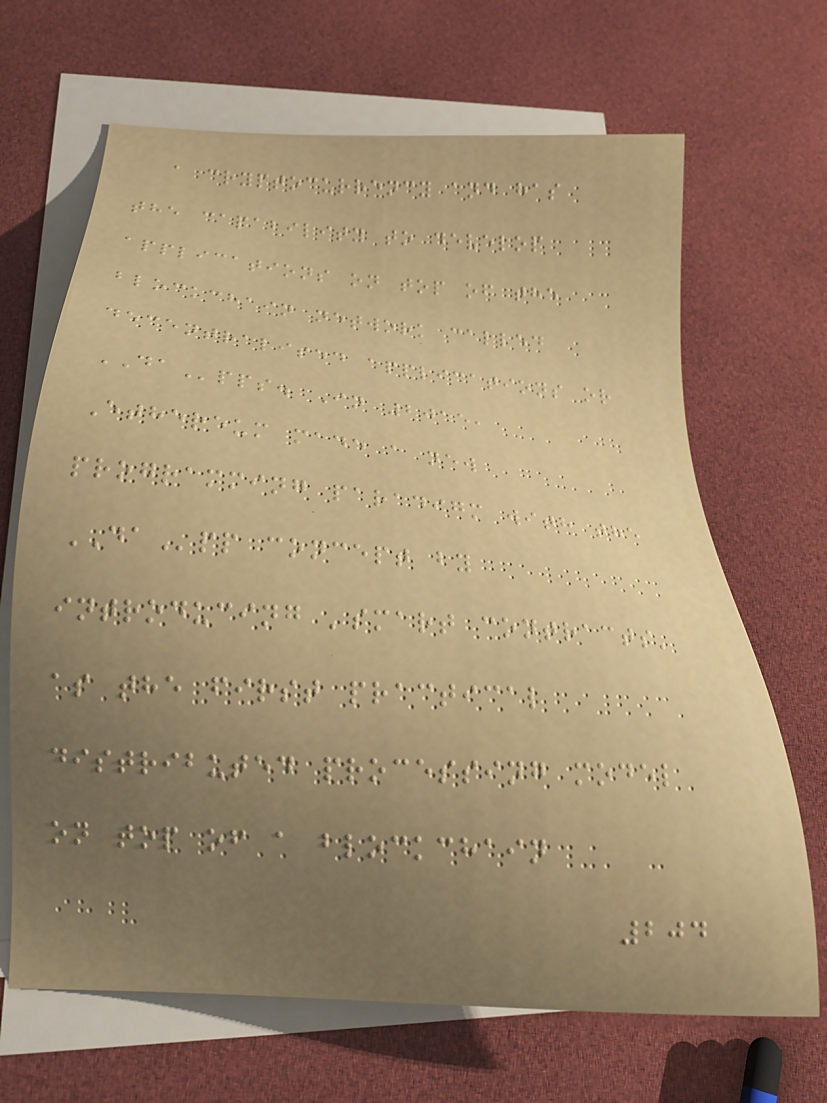a cryptocurrency and has
the capability to develop
applications on top of the
blockchain network called
decentralised applications or
DApps. In 2015,
Ethereum made a new
programming paradigm with the
DApp concept by
introducing 'smart contracts'
as the first practical
distributed processing model
on top of a blockchain
204
